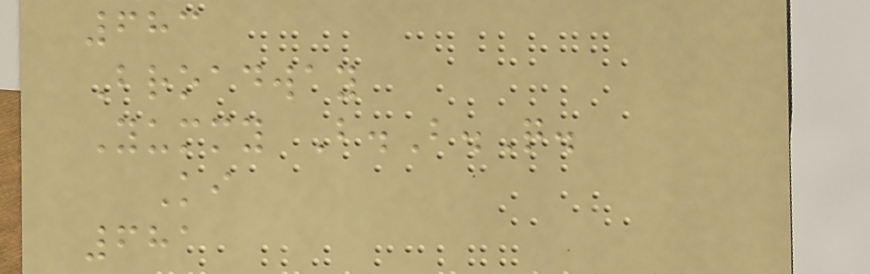683
Broadway
Yummy B.B.Q.
Ki
681
